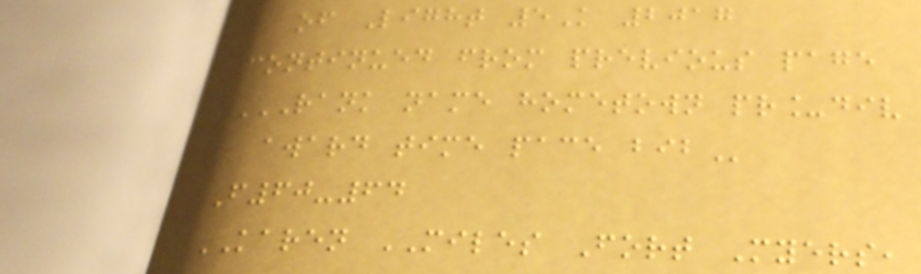of Light 5K 2017
continued from previous page
RANK NAME HOMETOWN PR_DIV
AWARD TIME PACE BIB
F60-64
KAREN MILES Fort Myers,
